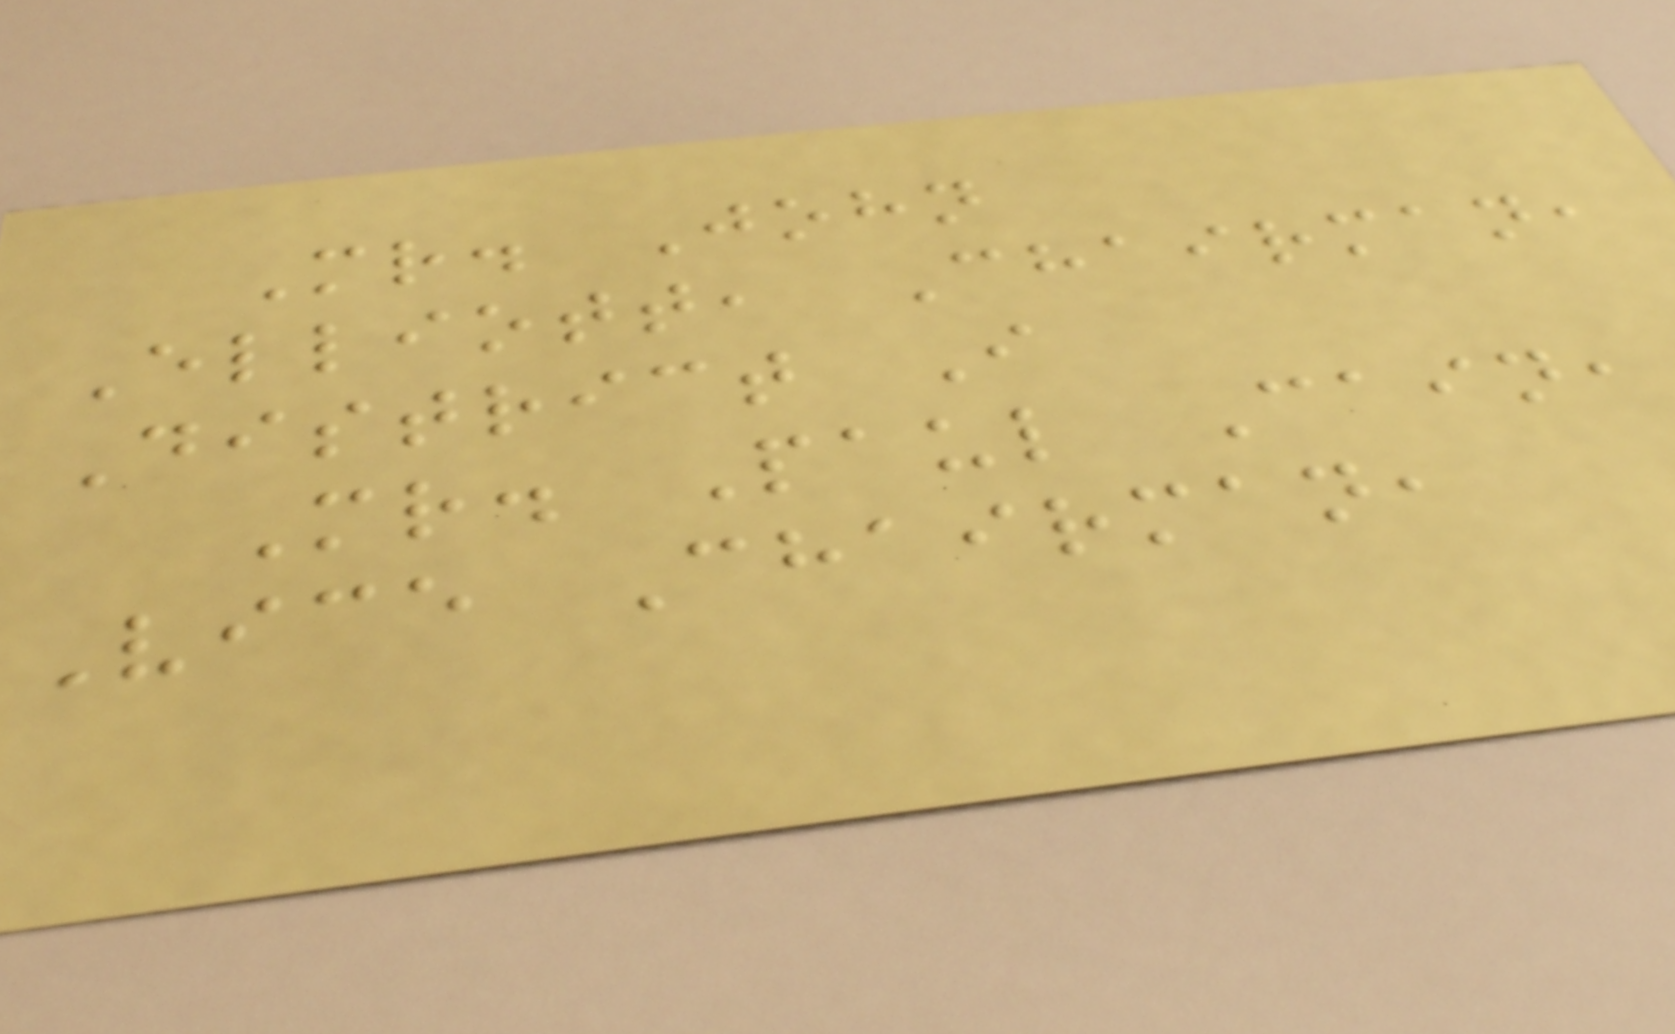Mr. John
Elliott, Chairman,
District I
Mr. Paul Cain,
Vice Chairman,
